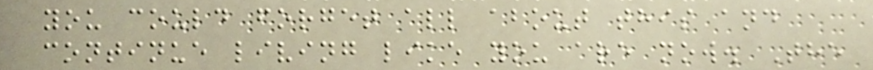you could forget all about this and
continue living like you are now. The
